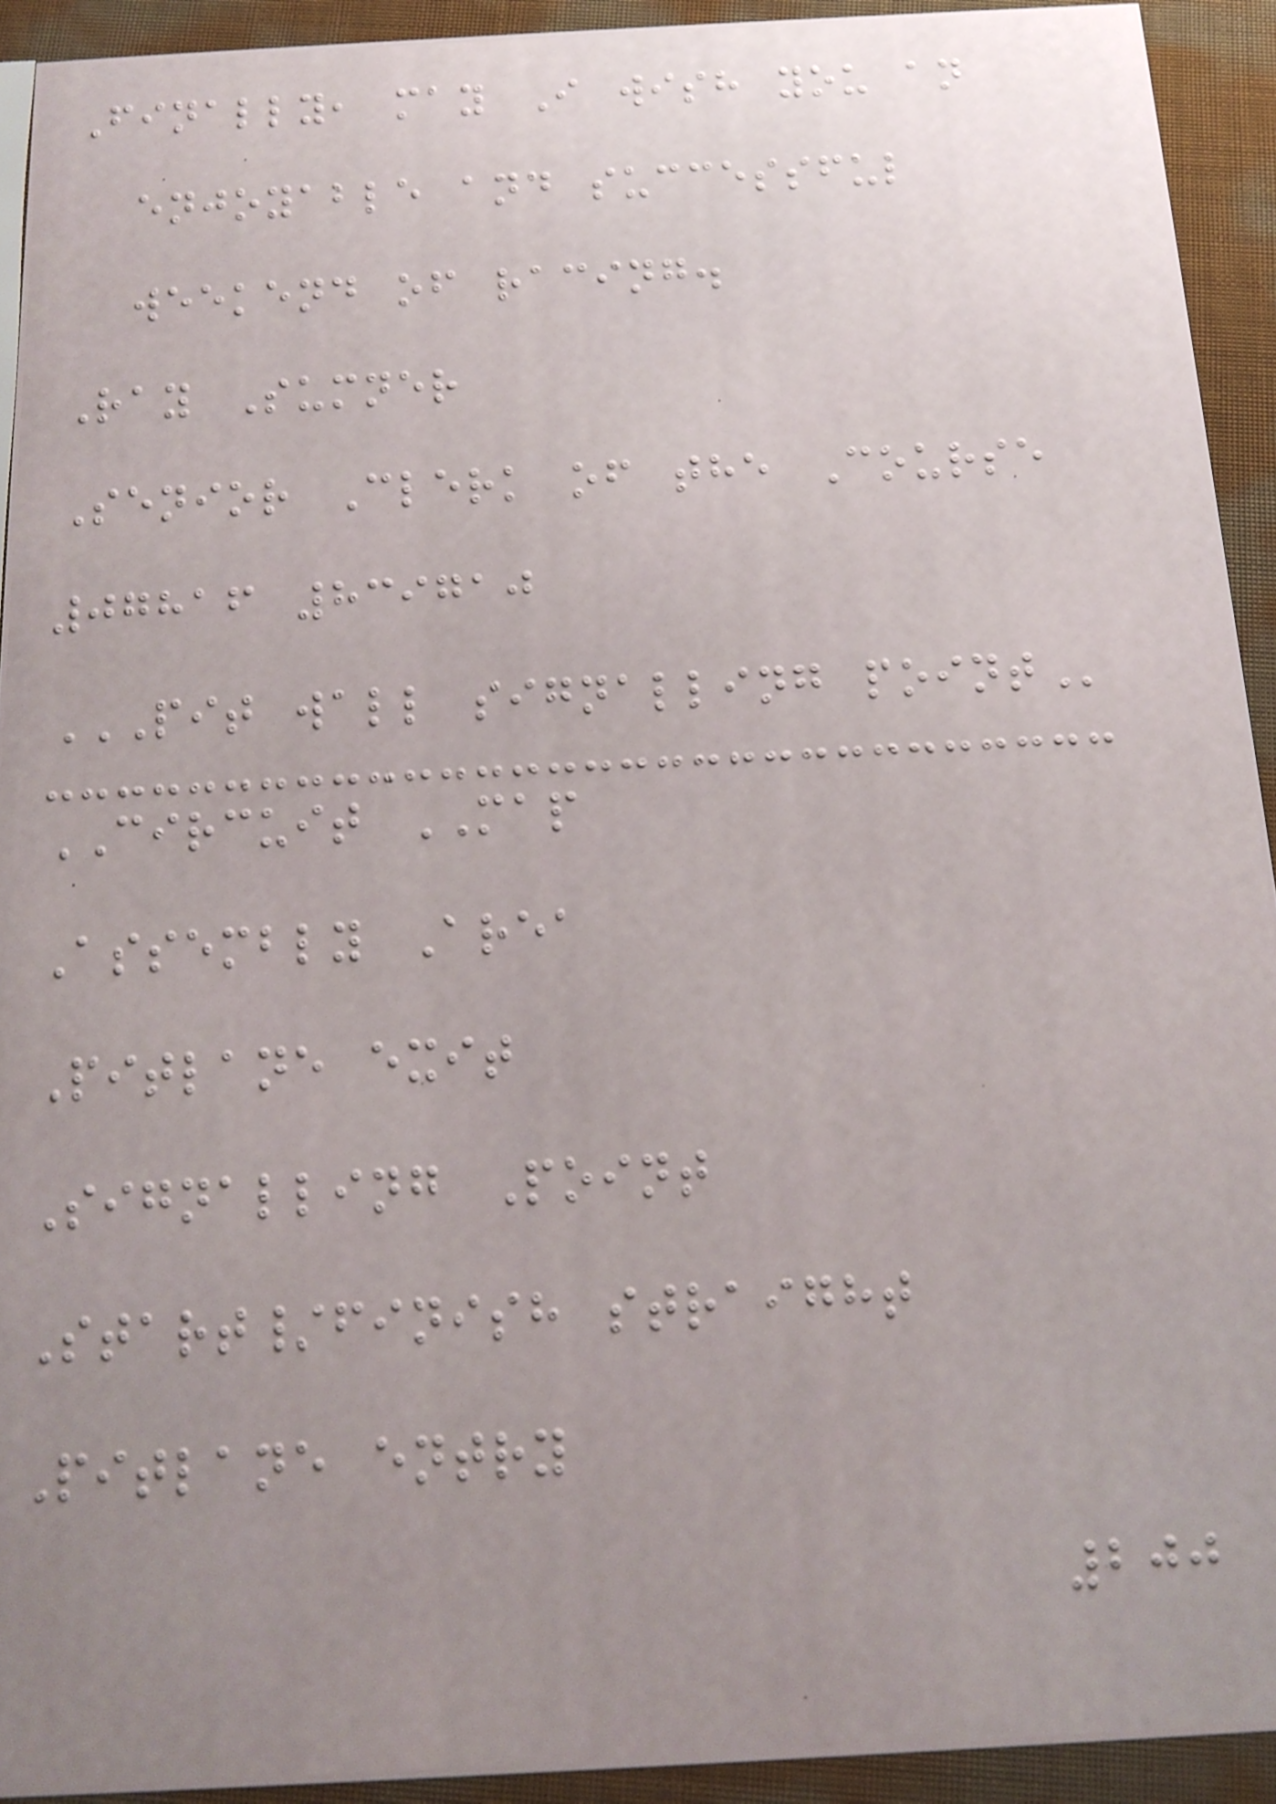Finally, may I wish you an
enjoyable and successful
weekend of racing.
Ray Sumner
Senior Clerk of the Course
07816 839710
PIT WALL SIGNALLING POINT
CIRCUIT MAP
Assembly Area
Pitlane exit
Signalling Point
Start/finish straight
Pitlane entry
200
